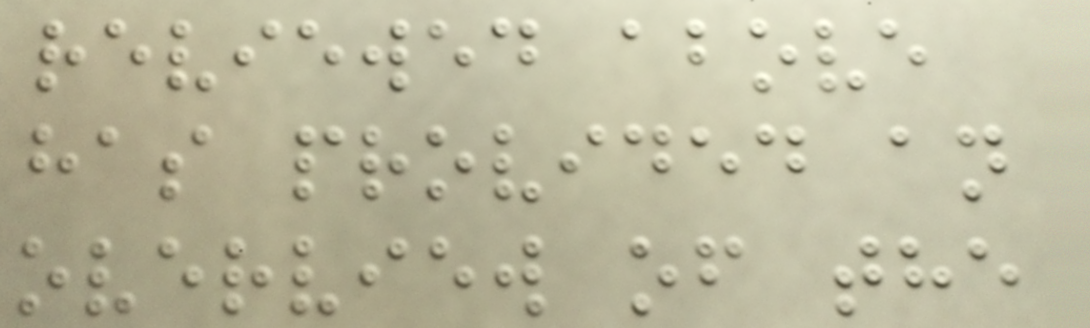reviewed above
has provided an
overview of the
